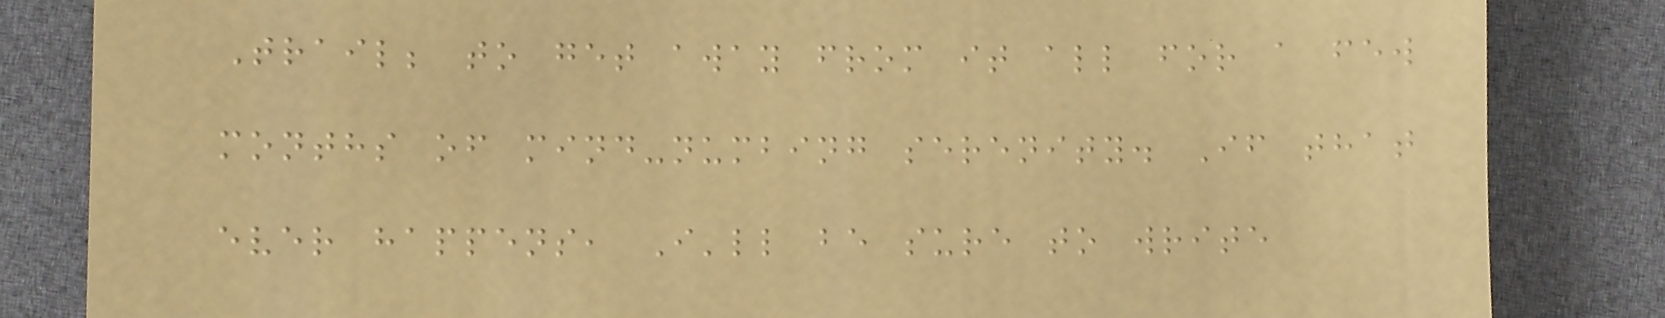Trail; to get away from it all for a few
months of mind-numbing serenity. If that
ever happens, I'll be sure to write
